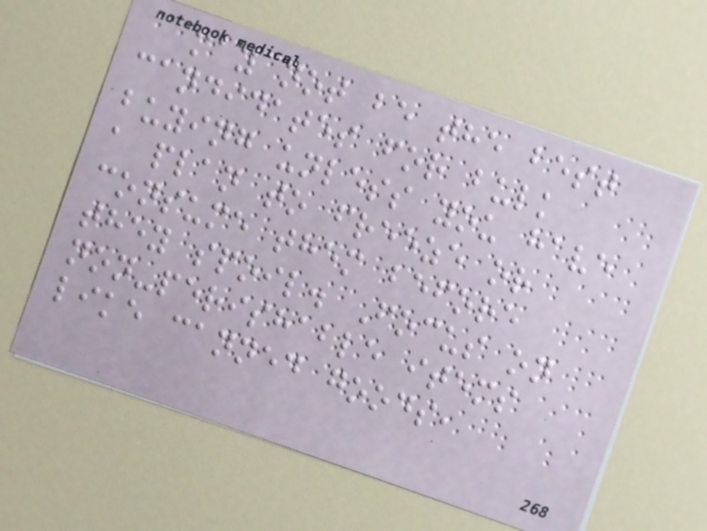may not be the best
candidates for bulk
buying unless you have
a plan to freeze or
consume them before
they spoil. Focus on
non-perishable items
like canned goods,
